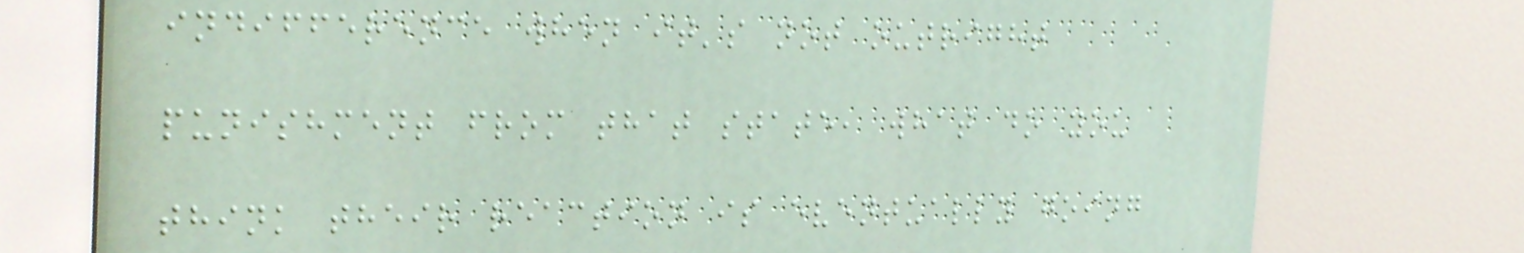indifference when it's not outright
punishment from that state, what do you
think their reaction is eventually going
